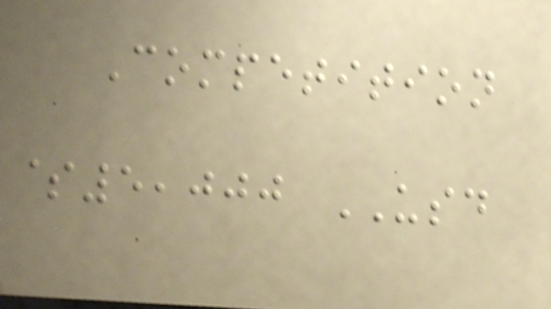Competition
$5,000 USD
